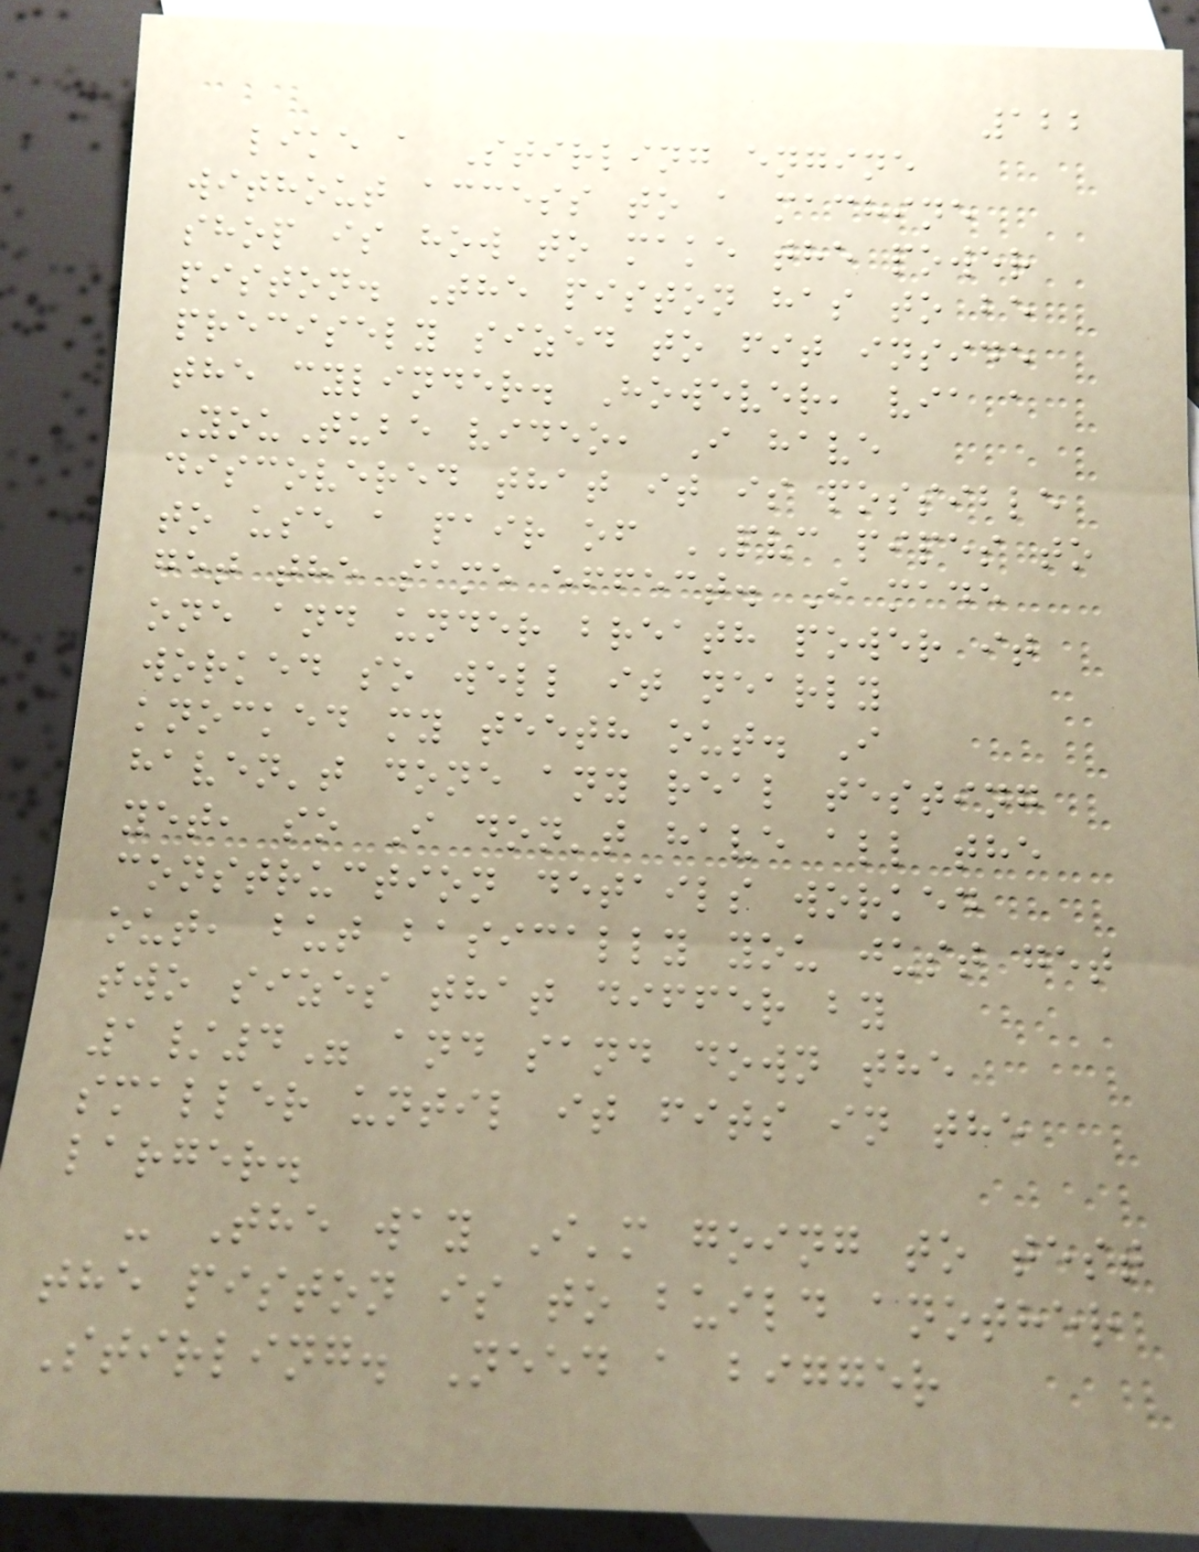122
like a Stirling engine
without access to a machine
shop is how to make the power
piston. The piston has to be
precisely sized to fit inside
the cylinder. However, via a
YouTube video, I have
discovered that it is possible
to use a pair of PVC pipes to
get the same effect. I made
one and under breath power it
worked so well it nearly
knocked my teeth out. I
haven't done any real testing
yet, so I don't have all the
construction details worked
out, but basically you just get
two sizes that differ by
1/4" and sand down the
smaller until it fits in the
larger.
- The way I'm going to test
the piston is to build another
Stirling. Need a bigger
